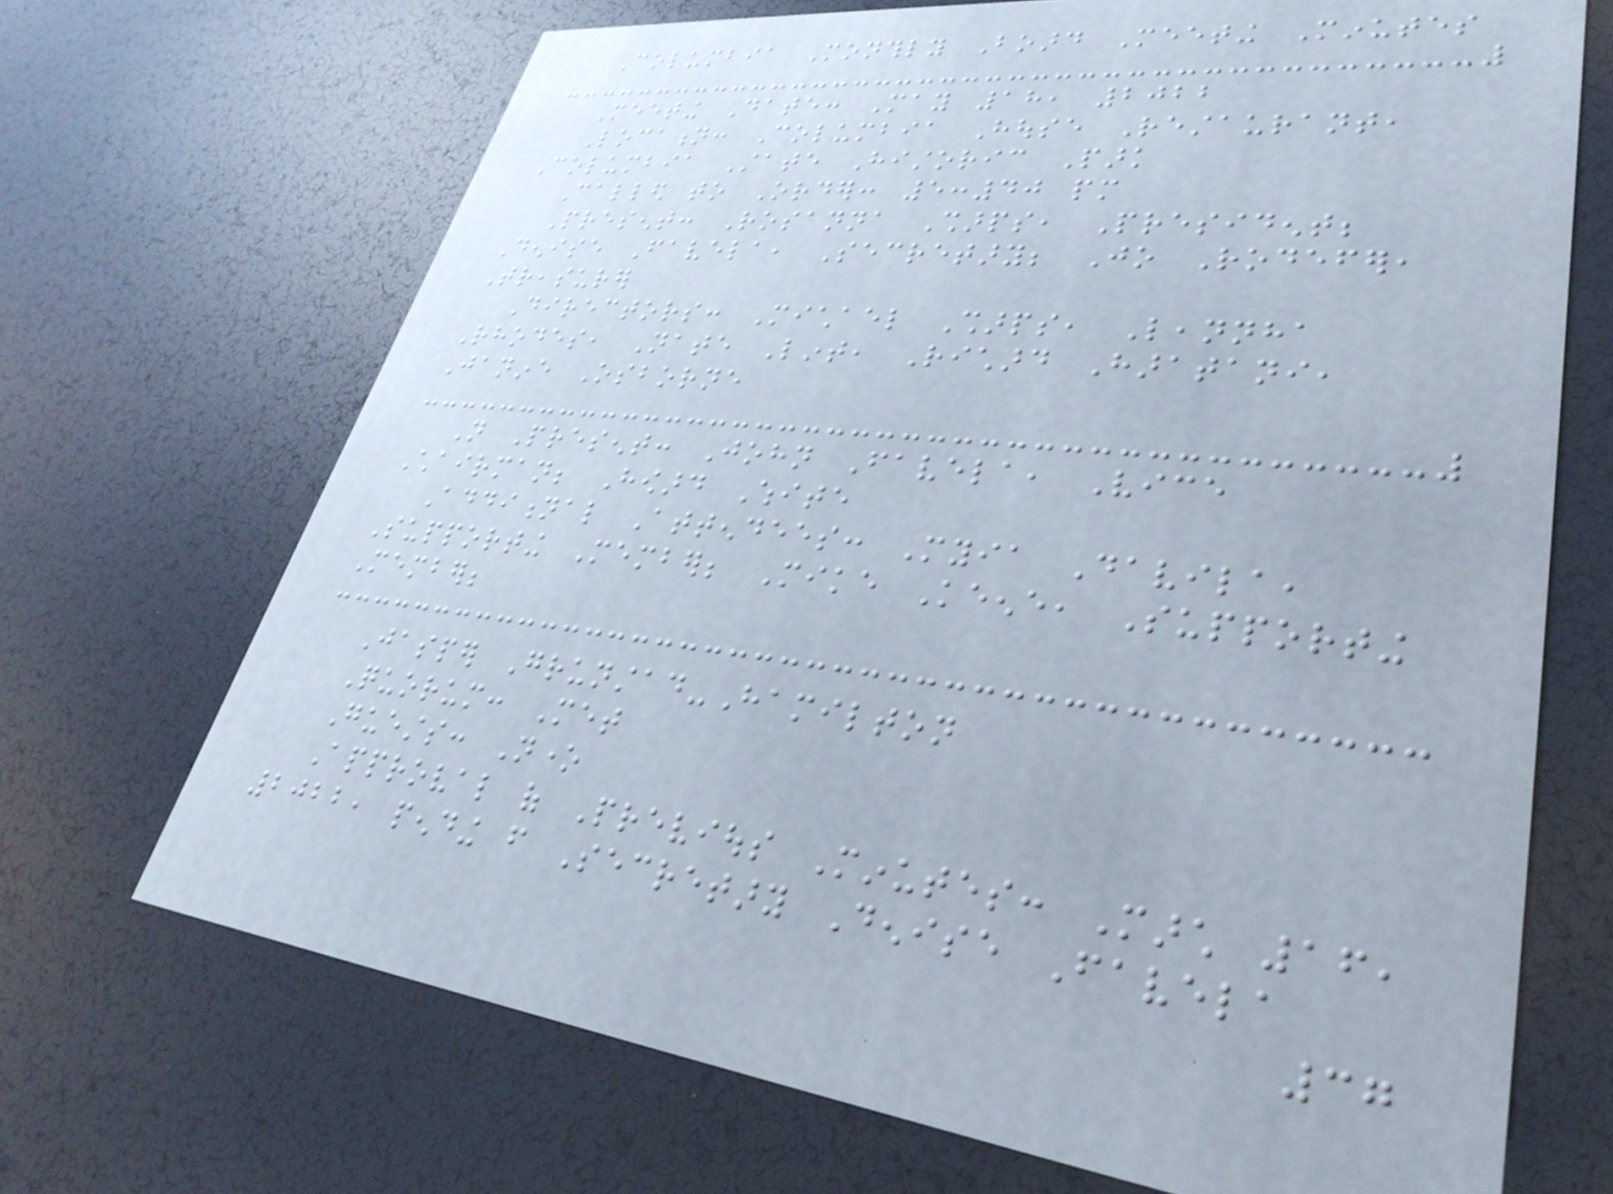Columbia Monthly Board Meeting Minutes
Meeting Date: May 18, 2022
Location: Columbia House Restaurant,
Columbia State Historic Park
Called to Order: 5:40 pm
Present: Rosanna Sharps, President;
Denise Favela, Secretary; Jo Rodefer,
Treasurer
Directors: Michael Sharps, Leannha
Rhodes, Nate Lint, Richard Haratani,
Janine Osborne
Not Present: John Favela, Vice
Chairman; Howard White
Additional Attendees: Myia Davila,
Supporting Member; Mike Keene, Supporting
Member;
Jasper Grunstad-Hamilton
Quorum: Met
Guests: None
Approval of Previous Minutes: March 16,
2022, pending from Secretary Denise Favela
37
